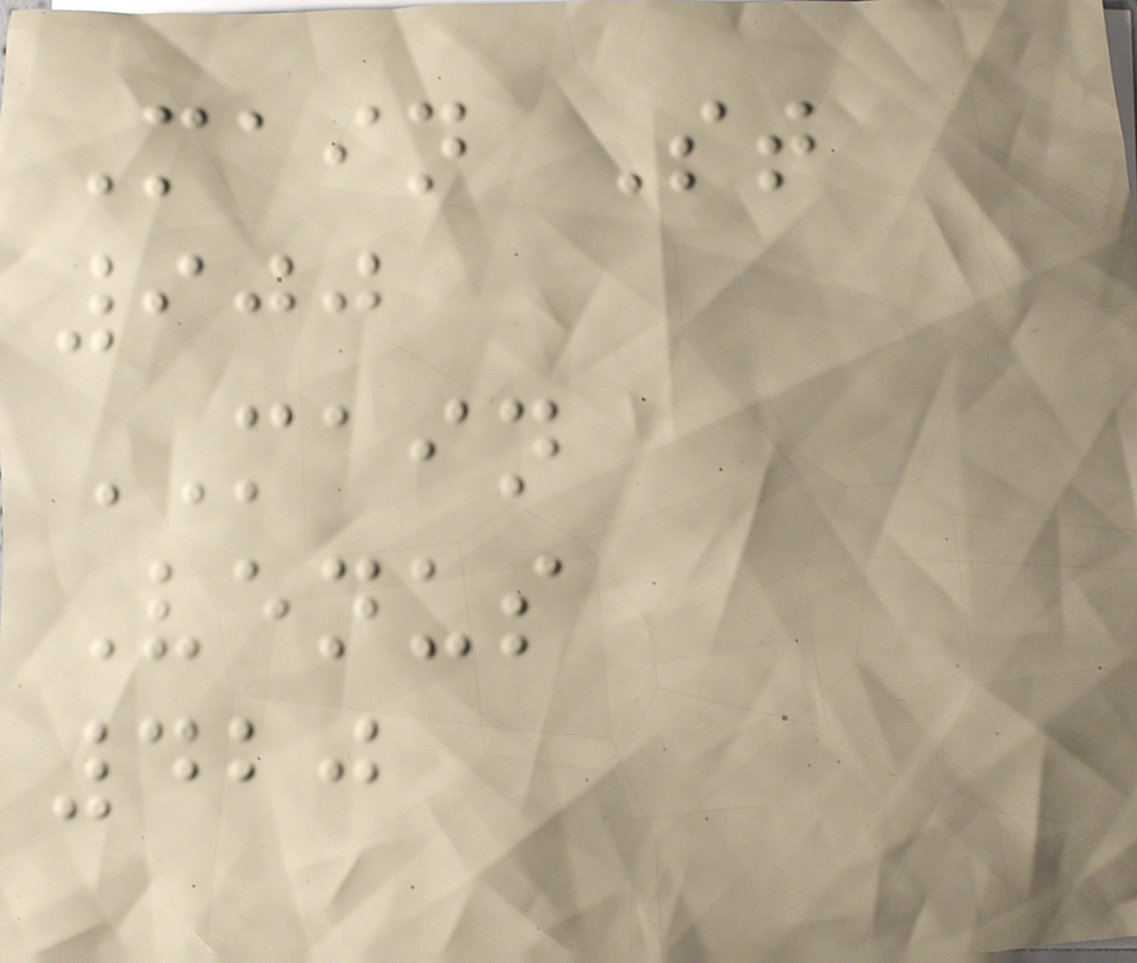Main St
900
MAIN
Venus
420
